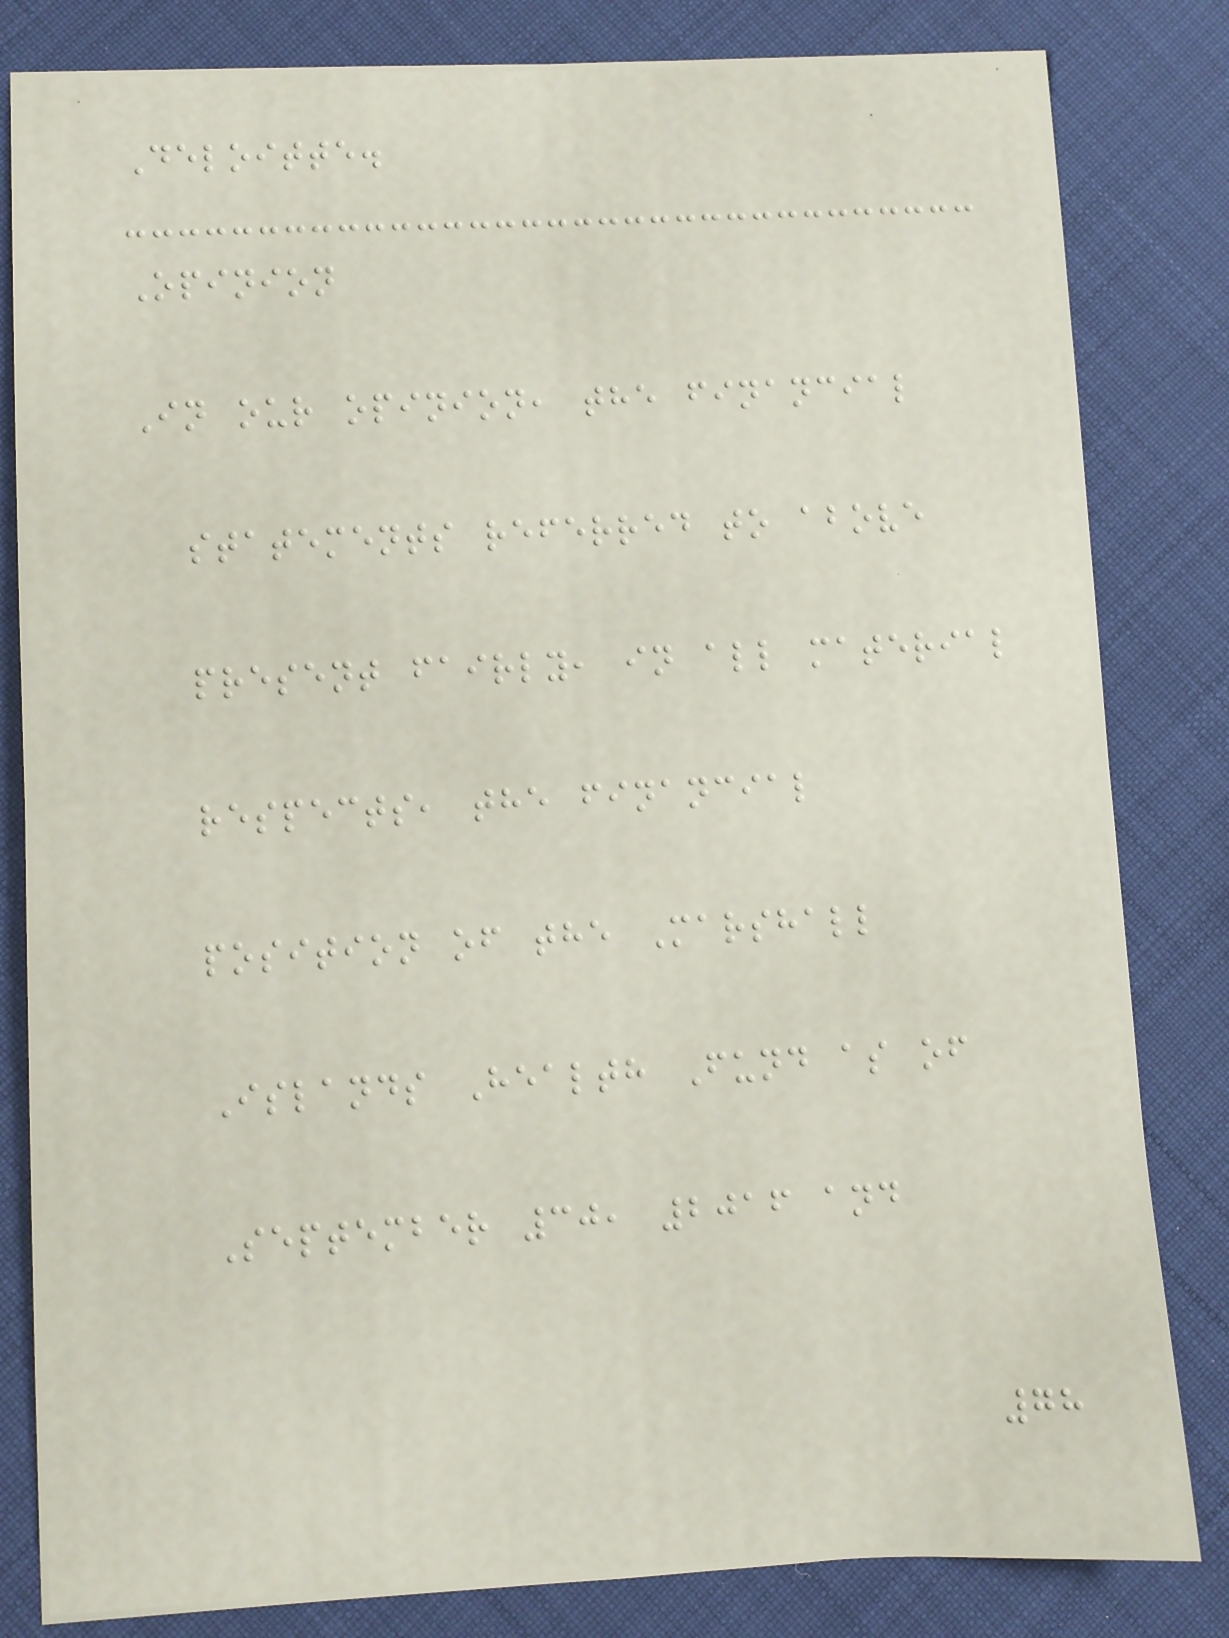Deloitte.
Opinion
In our opinion, the financial
statements referred to above
present fairly, in all material
respects, the financial
position of the Marshall
Islands Health Fund as of
September 30, 2016 and
78
